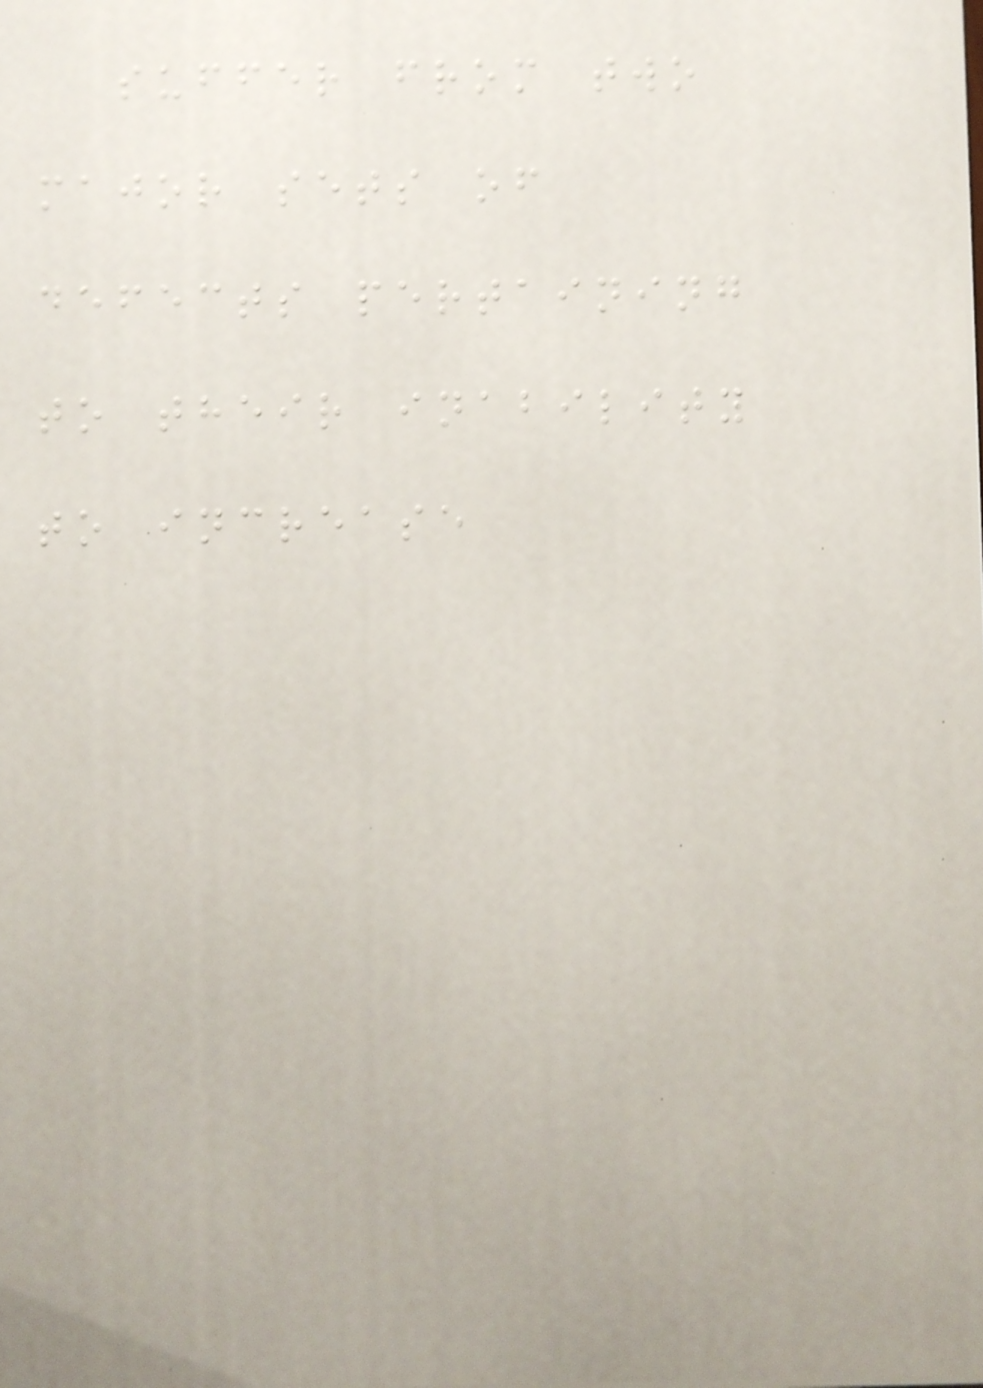suffer from two
major sets of
defects pertaining
to their inability
to increase
